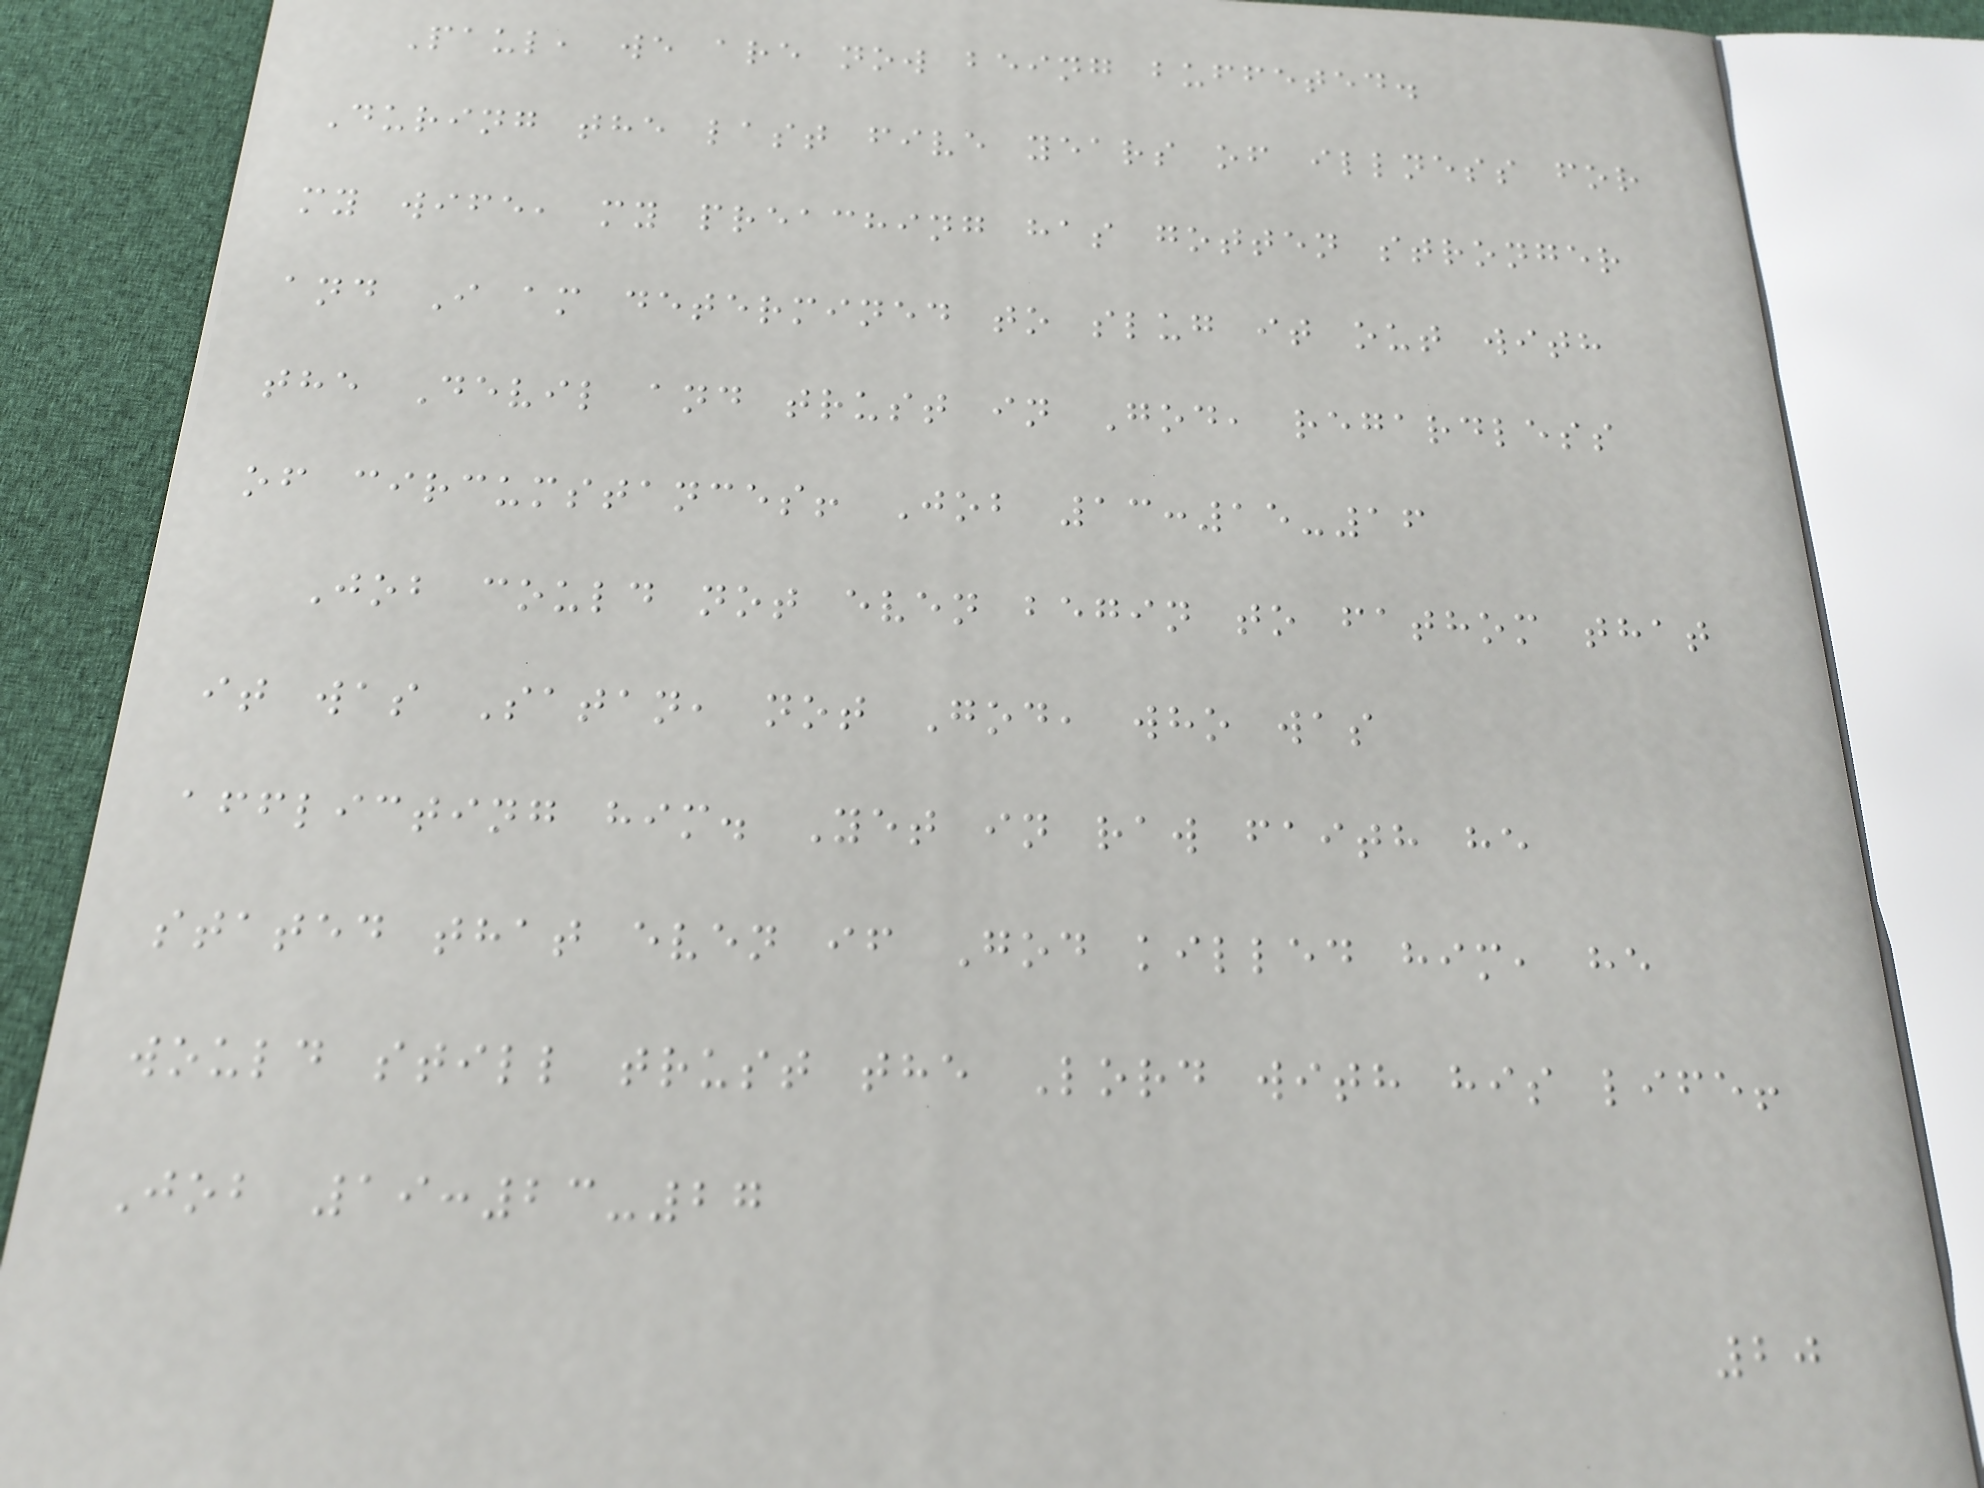Paul, we are now being buffeted.
During the last five years of illness for
my wife, my preaching has gotten stronger
and I am determined to slug it out with
the Devil and trust in God, regardless
of circumstances! Job 13:15-16
Job could not even begin to fathom that
it was Satan, not God, who was
afflicting him. Yet in raw faith he
stated that even if God killed him, he
would still trust the Lord with his life!
Job 19:23-27
20
